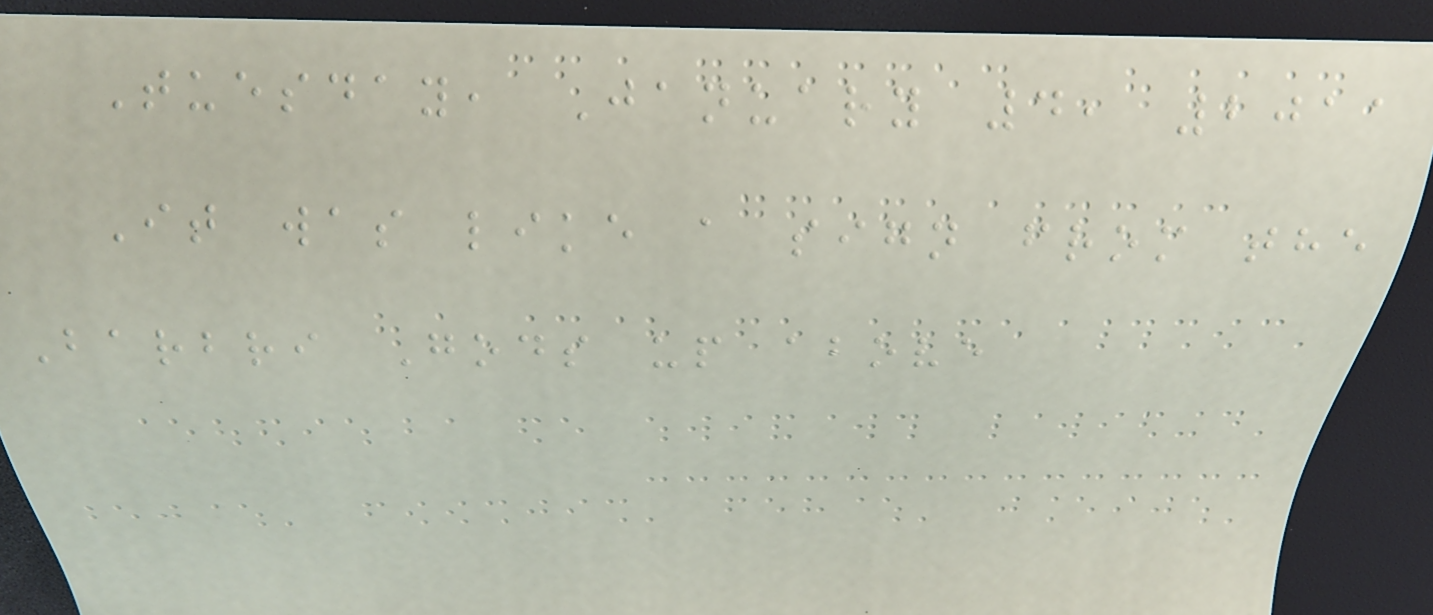Tuesday, January 4, 2011
It was like a sign from the
Barbri Gods up above
